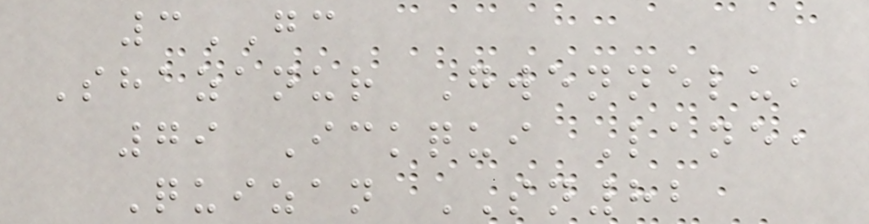3GC
Shazanur Gwennelu,
79 Ickqui Lane,
Quizan SN82
